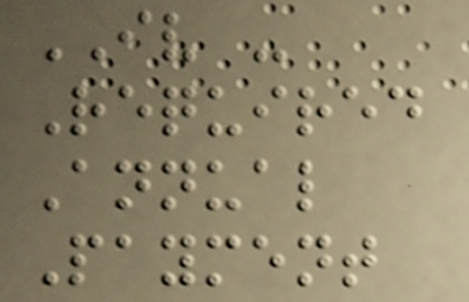IV -
Required
Annual
Payment
